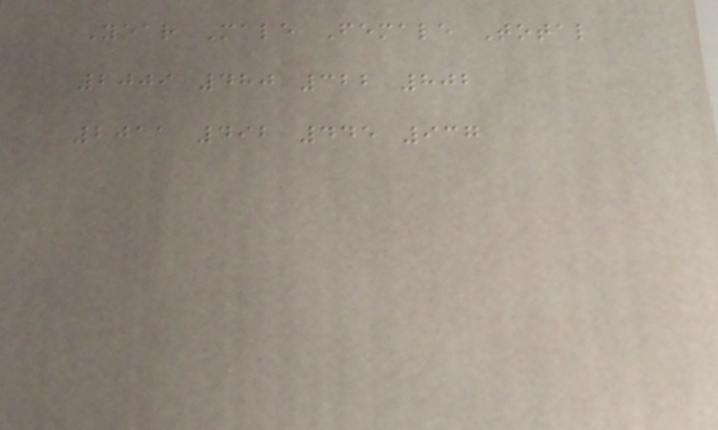Year Male Female Total
2009 480 322 802
2011 492 445 937
